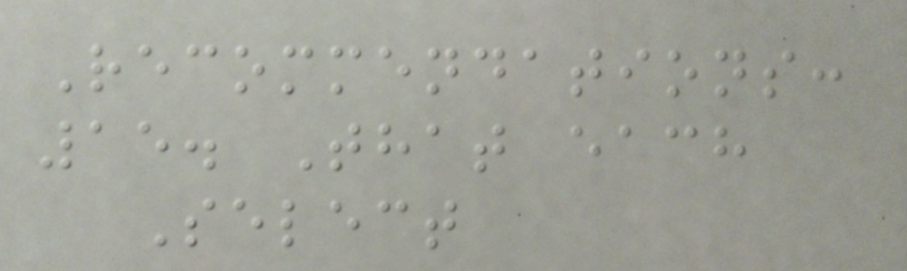Recommendations:
15. That each
Select
